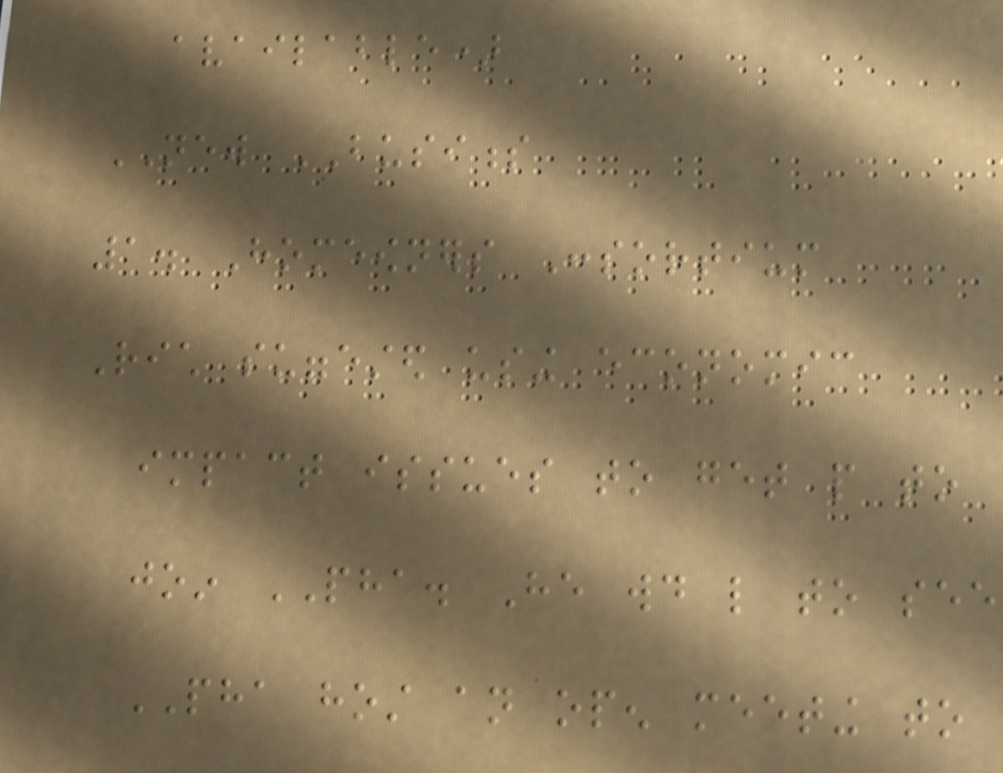available)
NEW BUSINESS
1. Homeowners Consortium
Rich suggested using economic
impact issues to get people to
join PHA. He would like to see
PHA host an open meeting to
